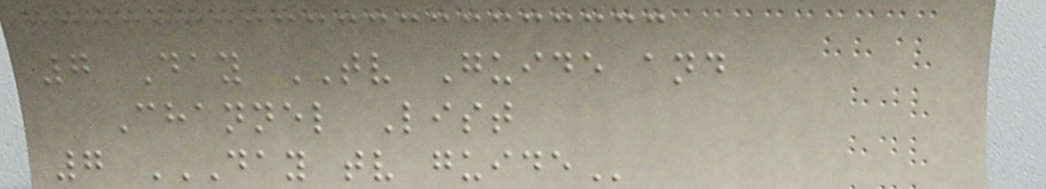7 Day TV Guide and
Channel List
7 DAY TV GUIDE
